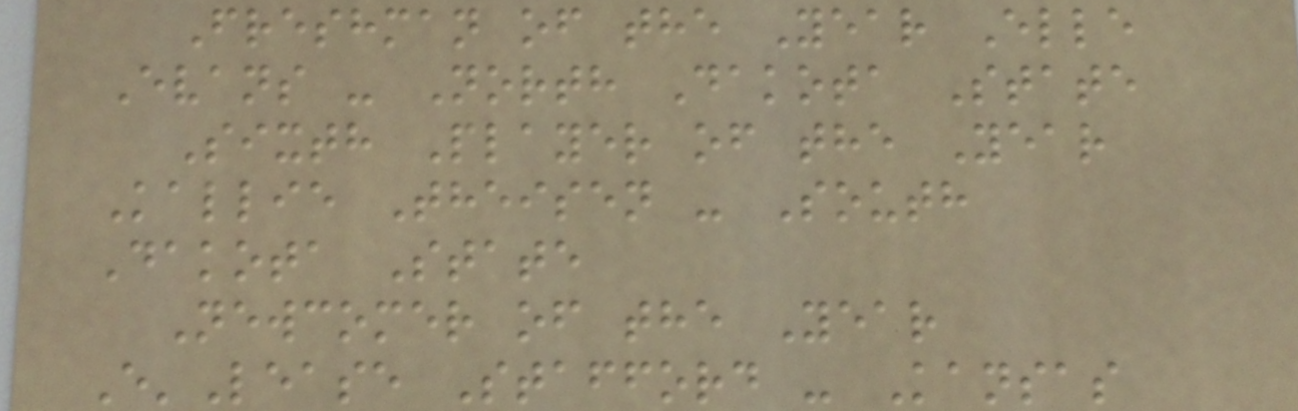Freshman of the Year Elle
Evans - North Dakota State
Sixth Player of the Year
Kallie Theisen - South
Dakota State
Newcomer of the Year
E'Lease Stafford - Kansas
